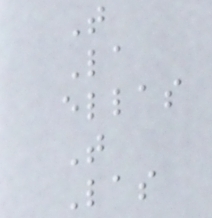T
La
ellas
T
Las
